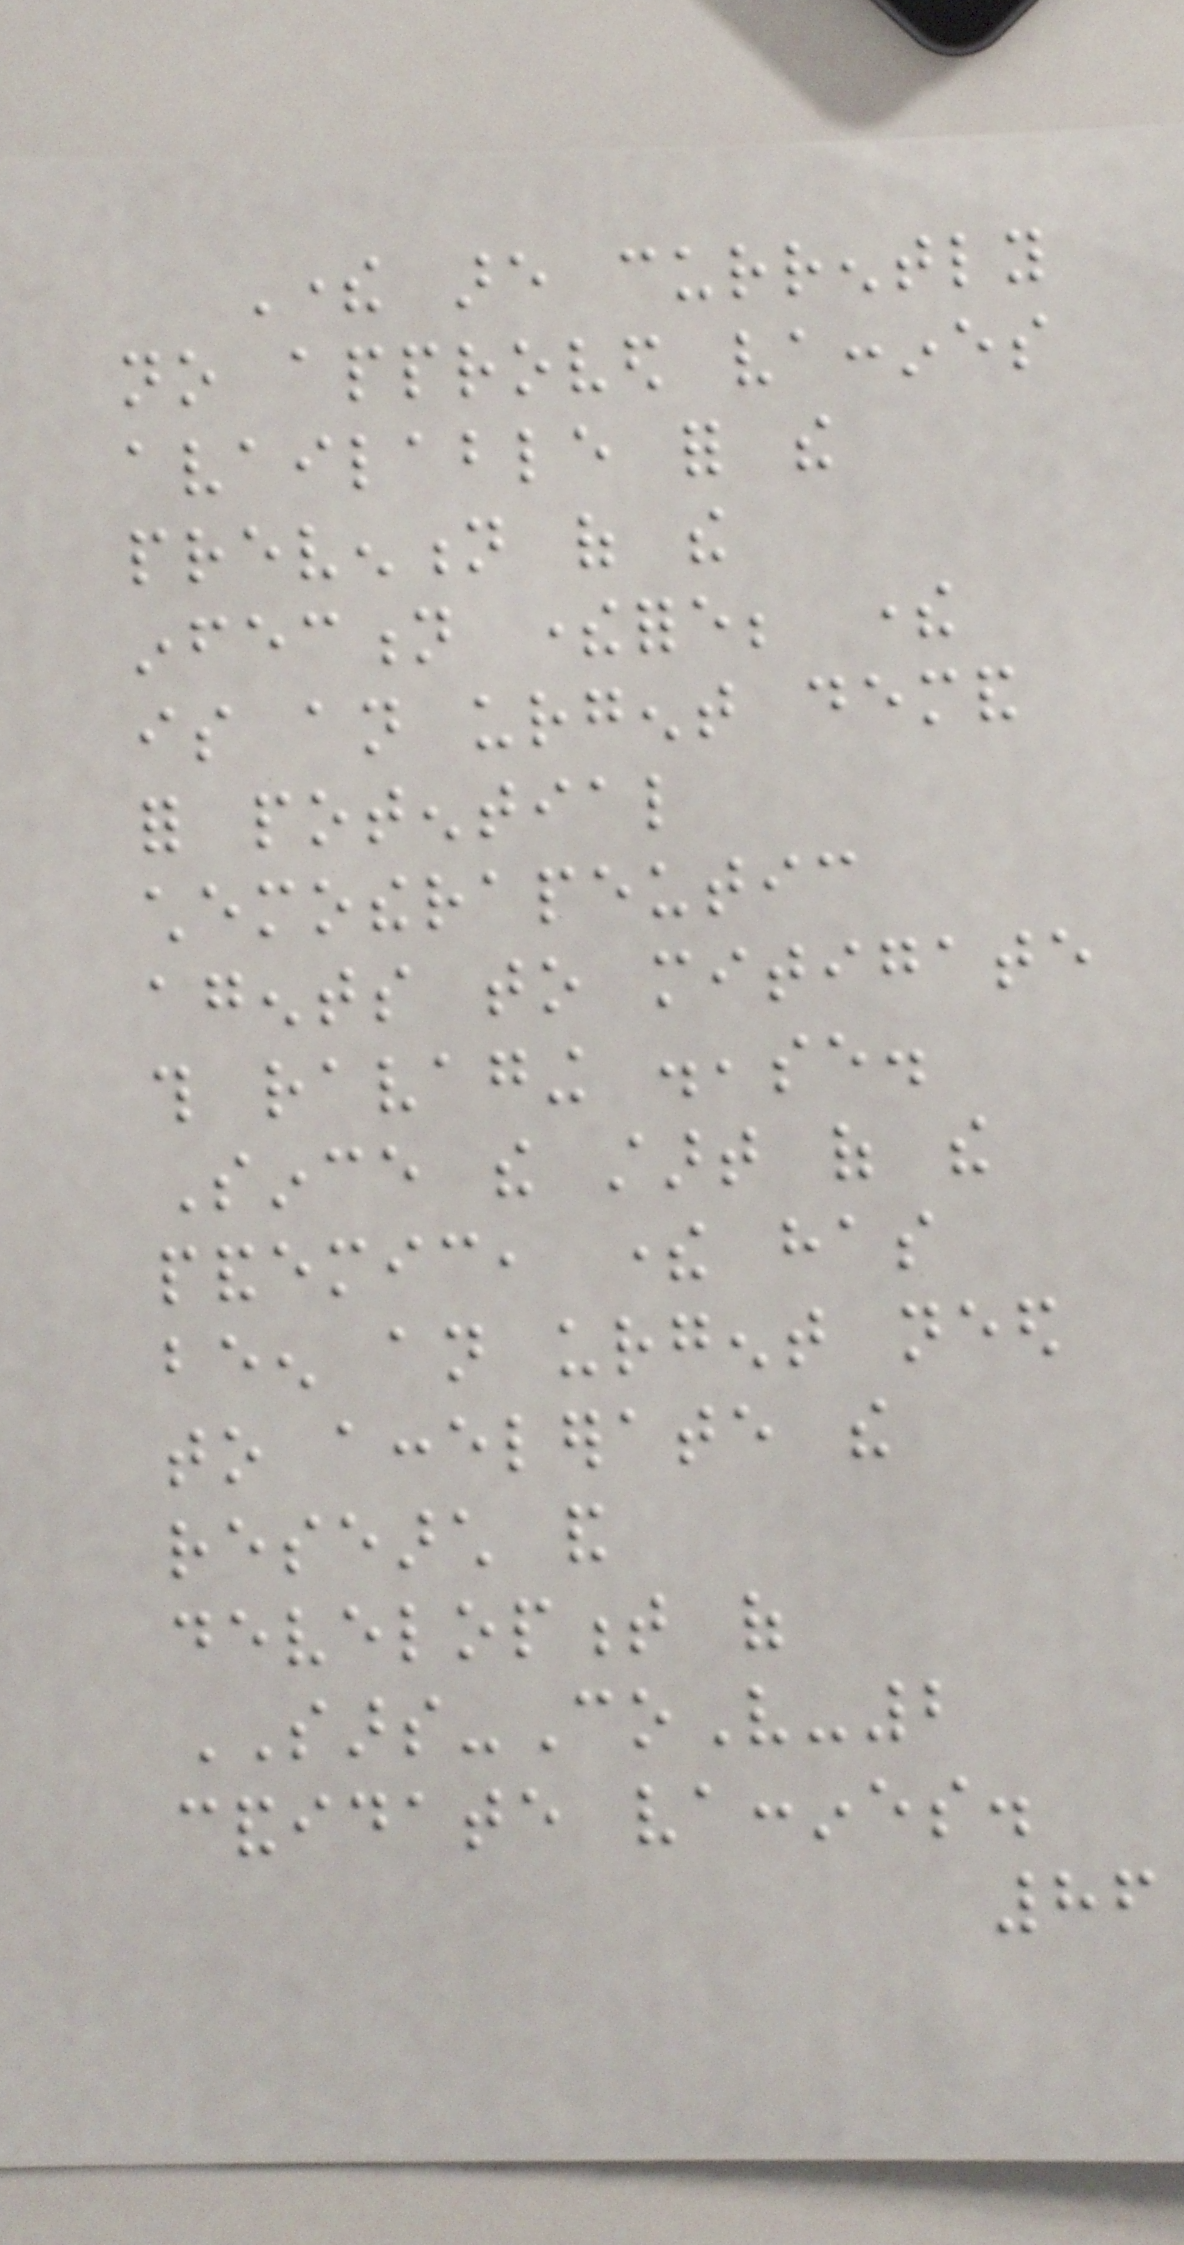There are currently
no approved vaccines
available for the
prevention of the
infection therefore; there
is an urgent demand
for potential
chemotherapeutic
agents to mitigate
this ravaging disease.
Since the start of the
pandemic, there has
been an urgent need
to accelerate the
research and
development of
SARS-CoV-2
candidate vaccines.
86
